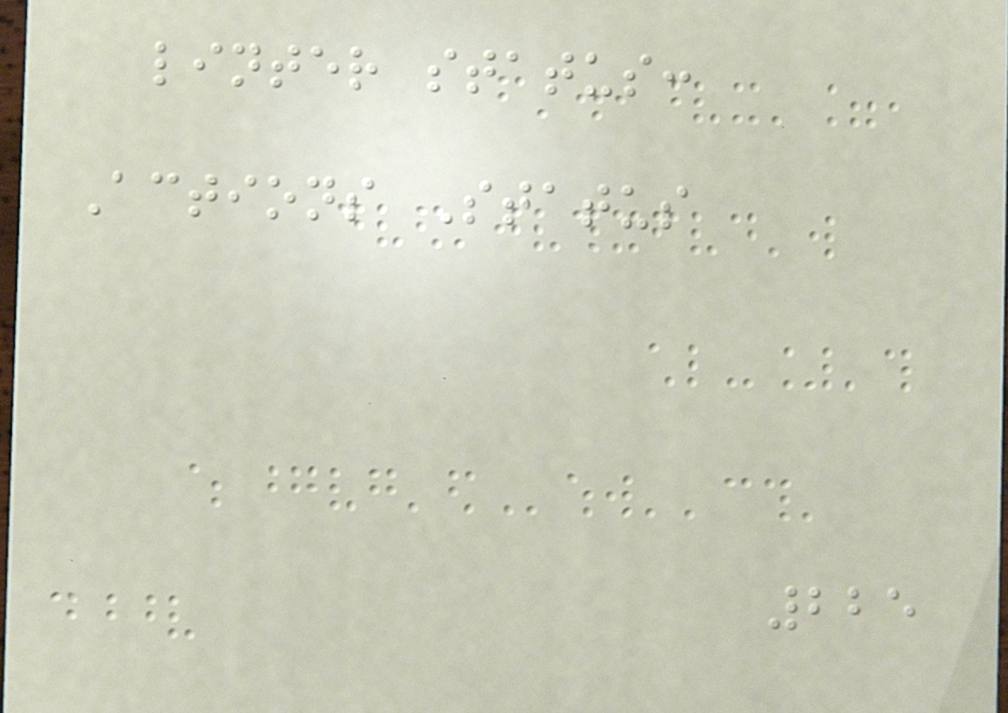linter status:
Actions Status
225
